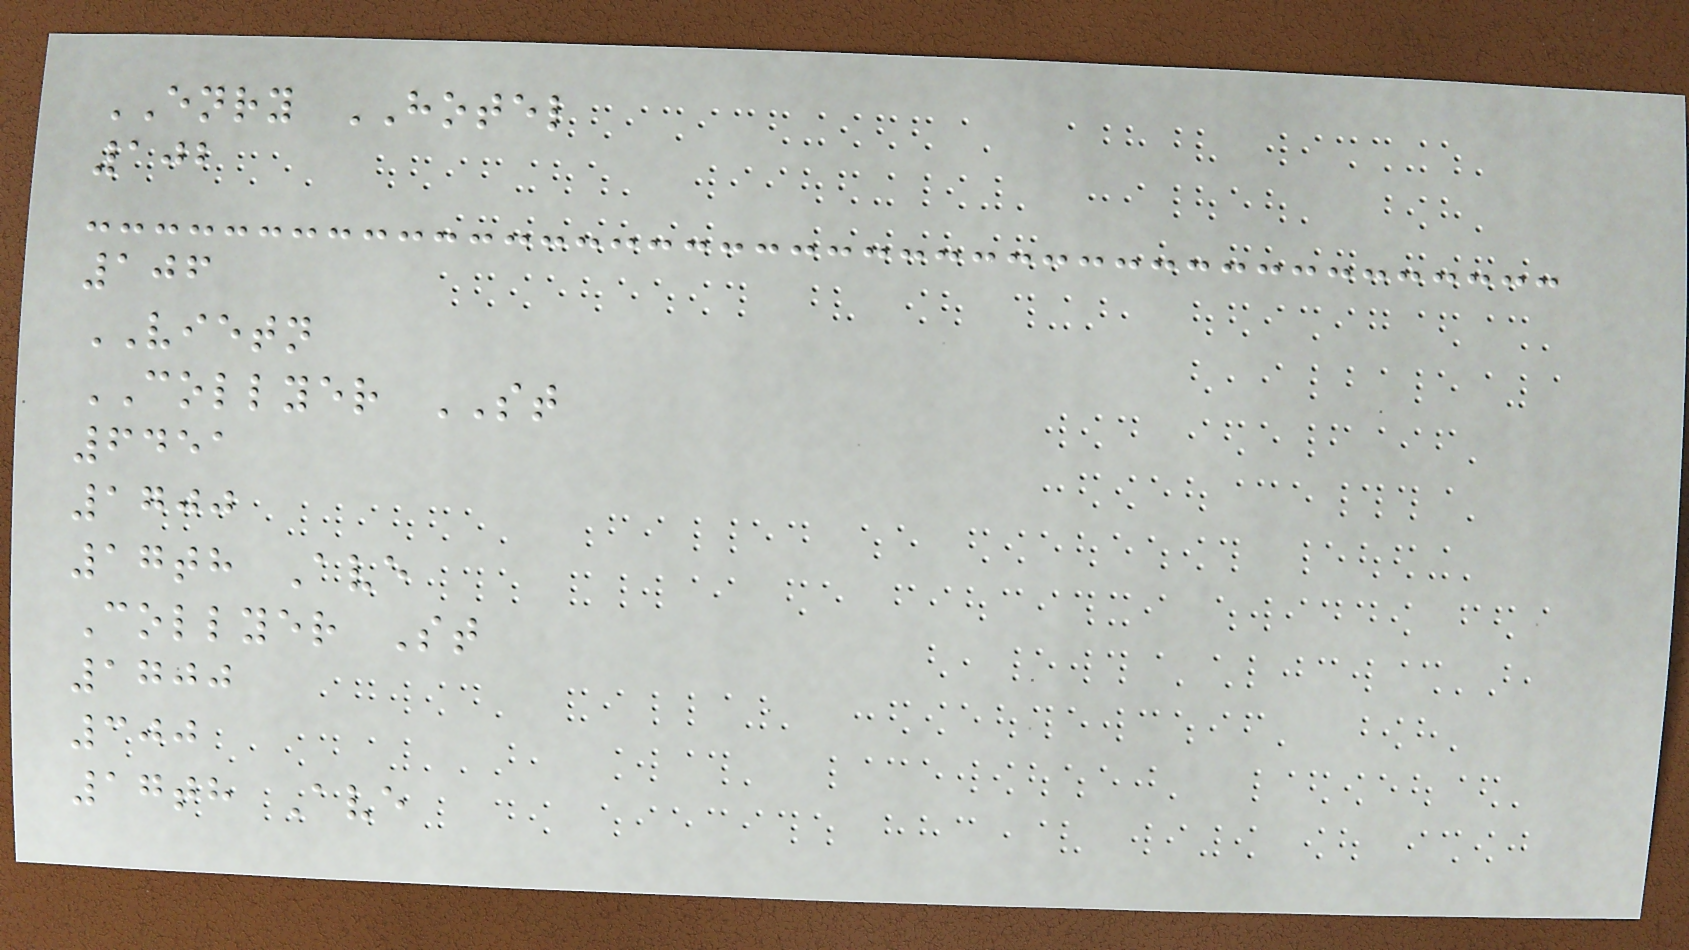ENRY HOTEL
102
106
VIETN
COLLYER ST
6451
1700
17th Ave
Collyer St
1700
300
17th Ave
